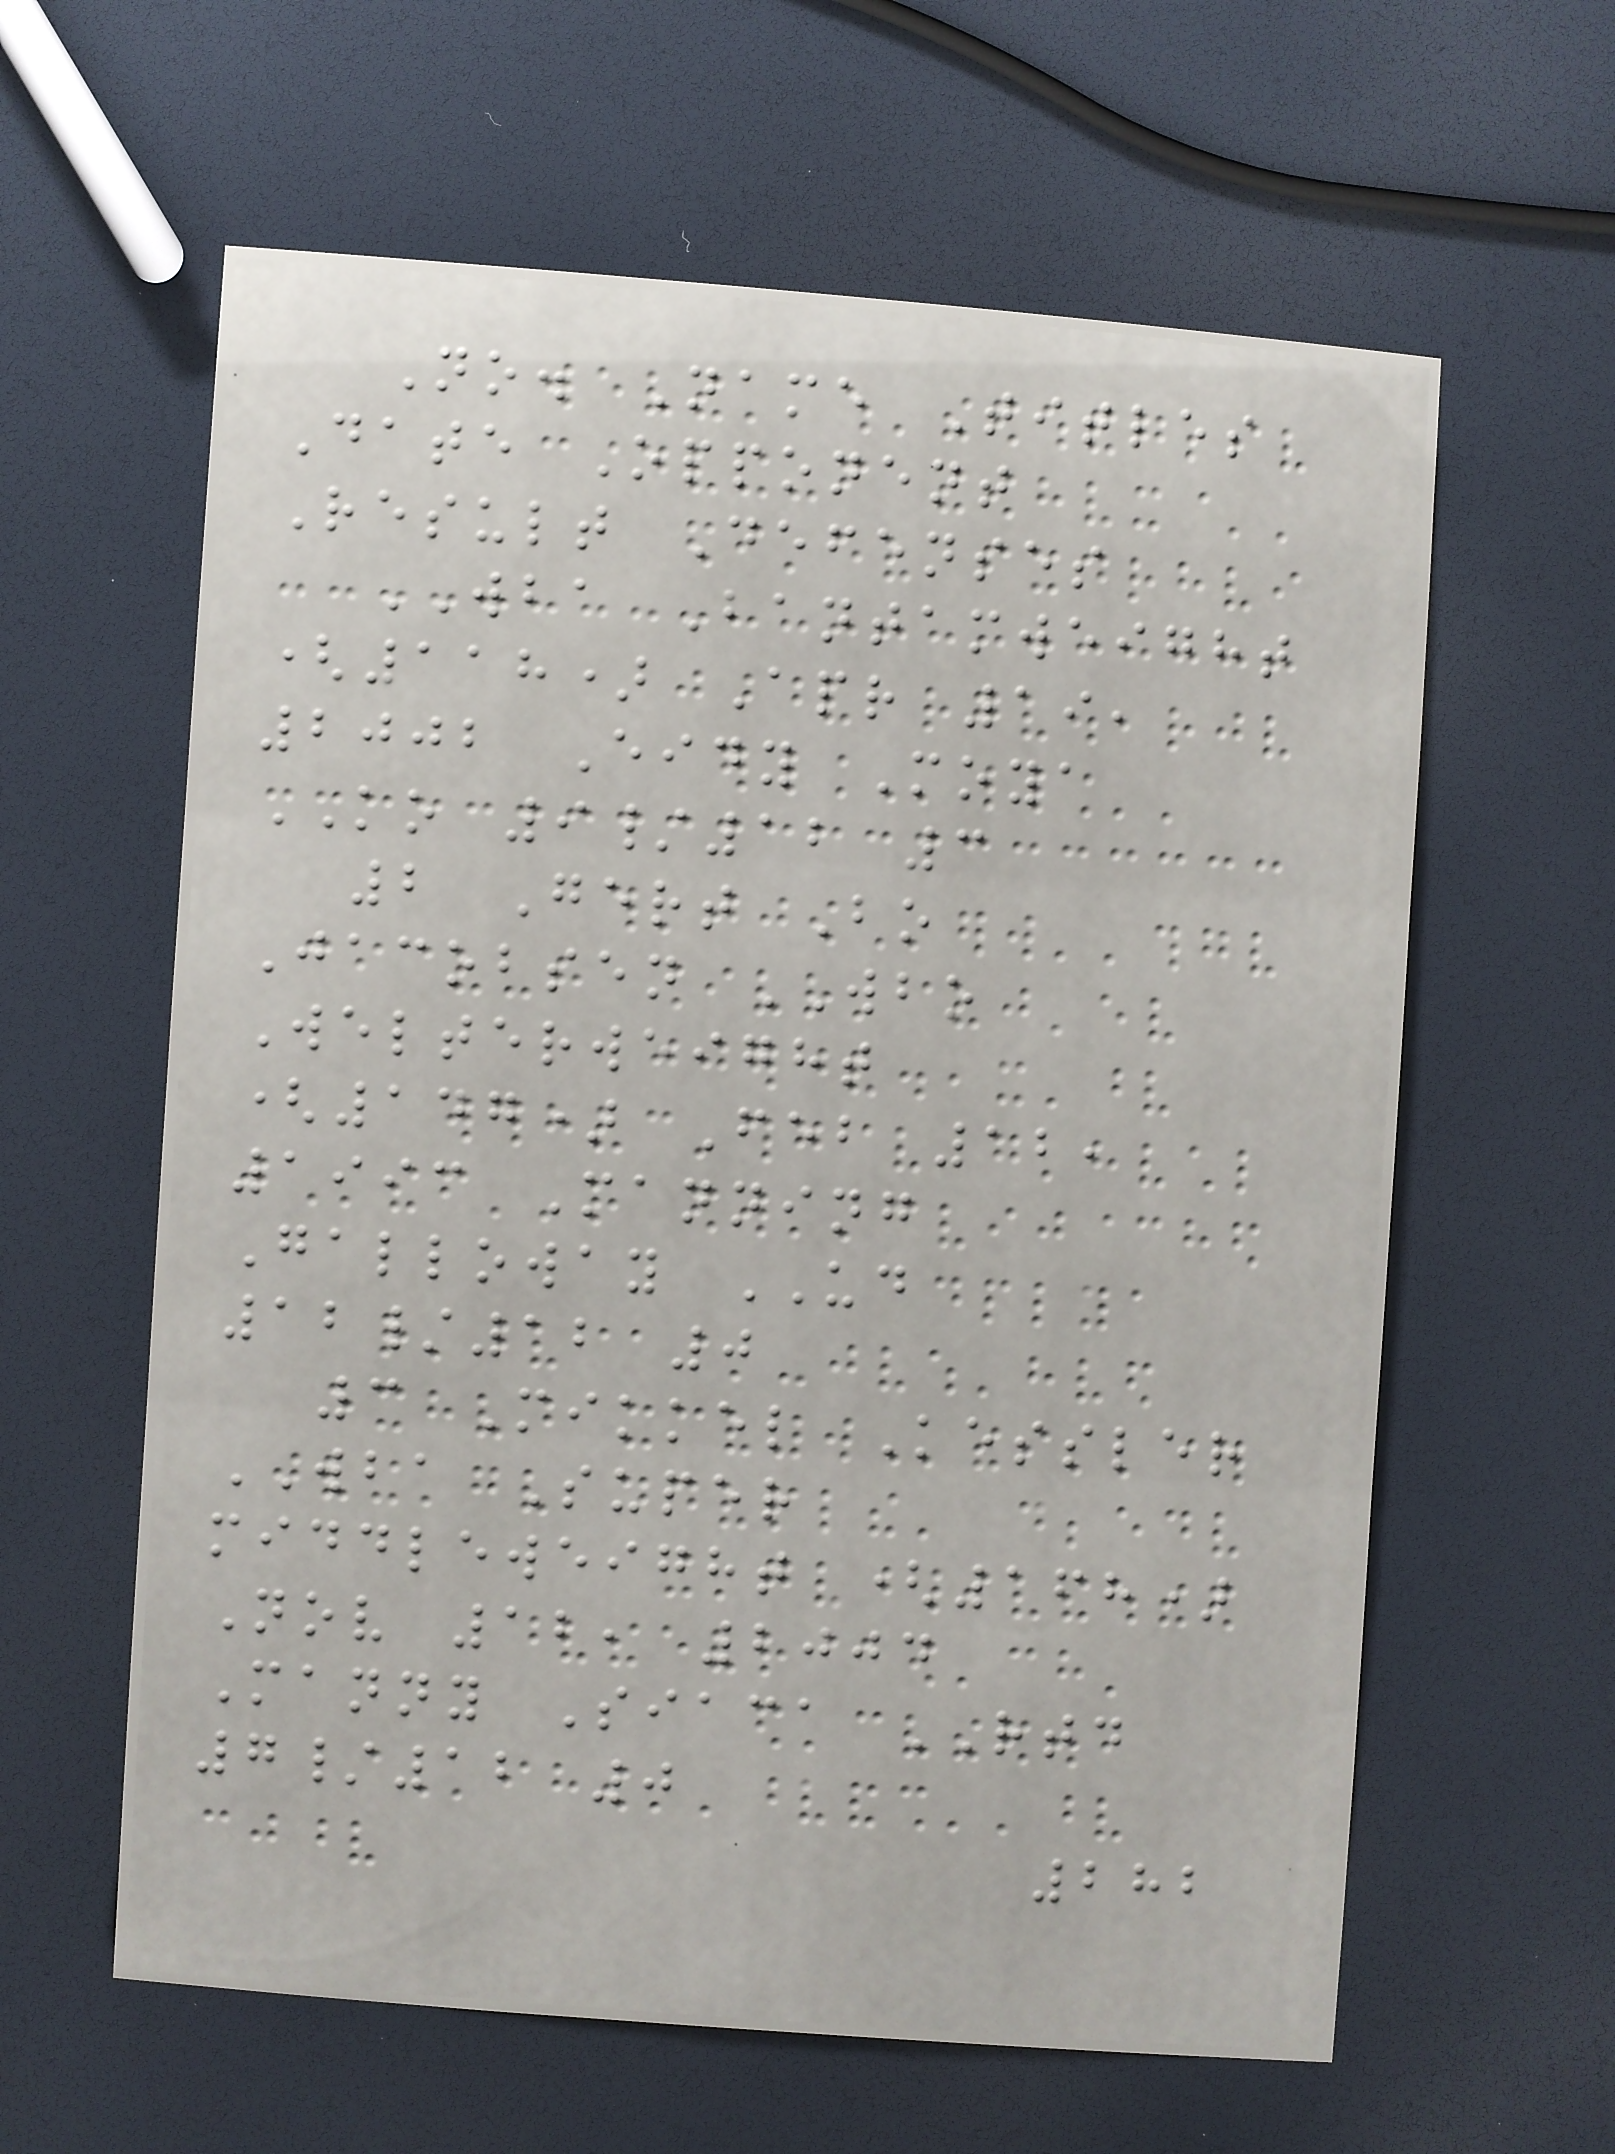No. Name Titles
Date Opponent
Result Defenses
WBA Bantamweight
(118) Apr 19,
2002 Eidy Moya
KO 9/12 3
2 Gert Bo
Jacobsen WBO
Welterweight
(147) Feb 12,
1993 Manning
Galloway UD
12/12 0
3 Mikkel Kessler
WBA Super
middleweight (168)
Nov 12, 2004
Manny Siaca RTD
7/12 0
282
